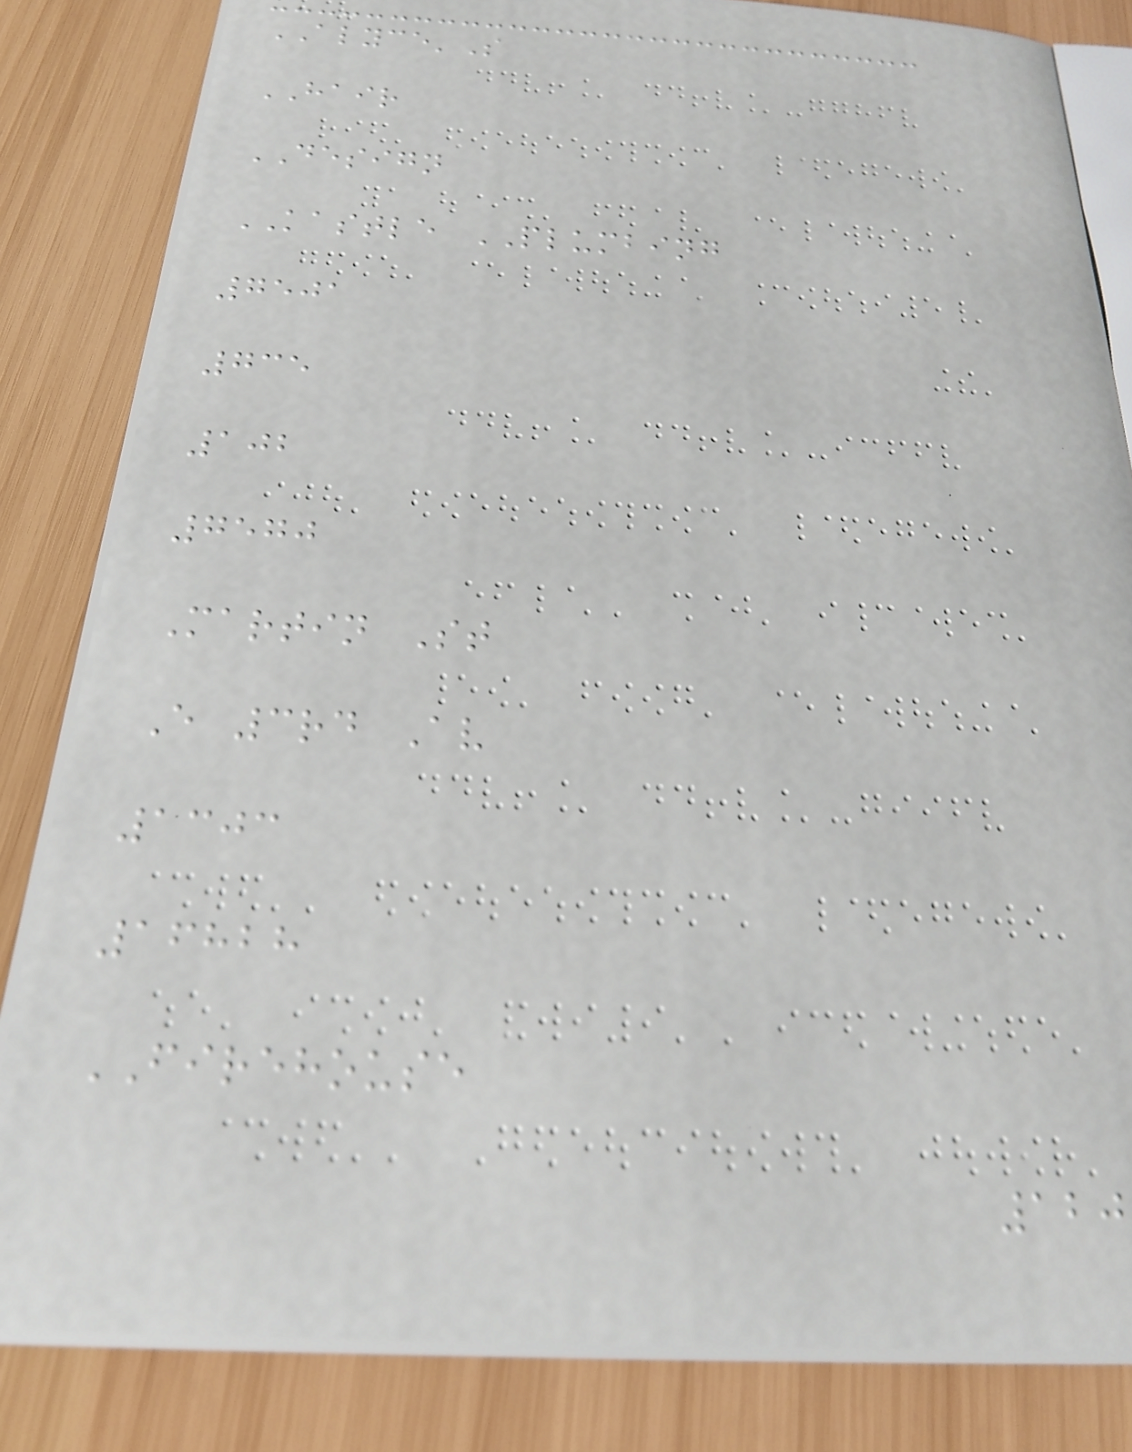ALYCE'S
HAIR
DESIGN
KASTLE PLUMBING
7501
735
102
7570
Martin St
E 3rd Av
1303
16828
FIREHOUSE
120
